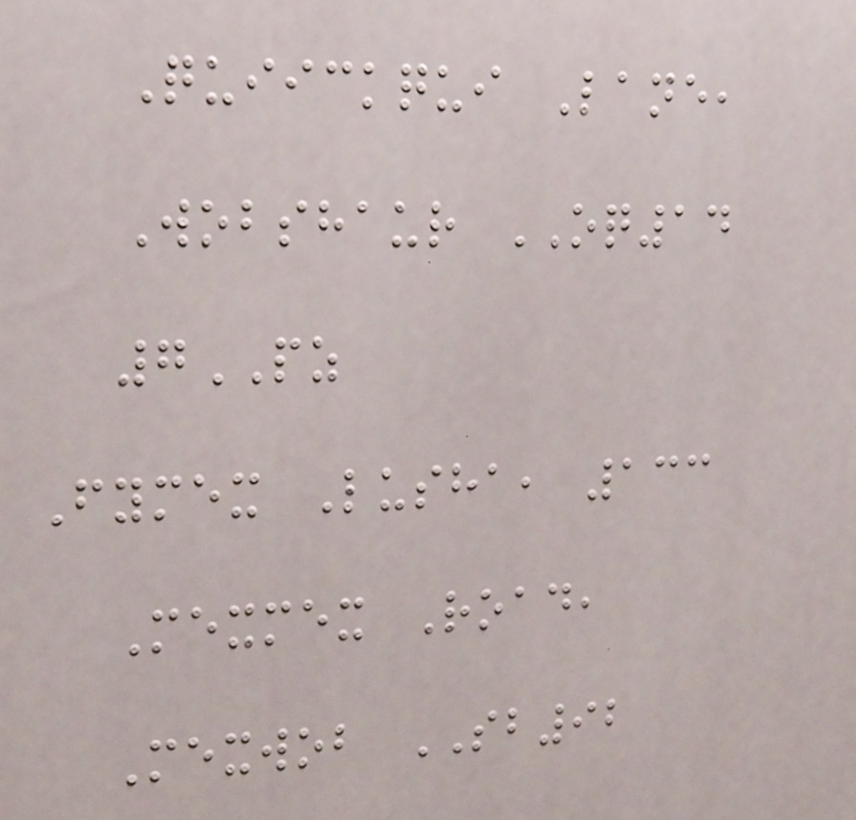Quiickqui Lane,
Wobshaur OQ14
7PZ
Fymex Lusha, 133
Mexmex Road,
Mexwob SB92
